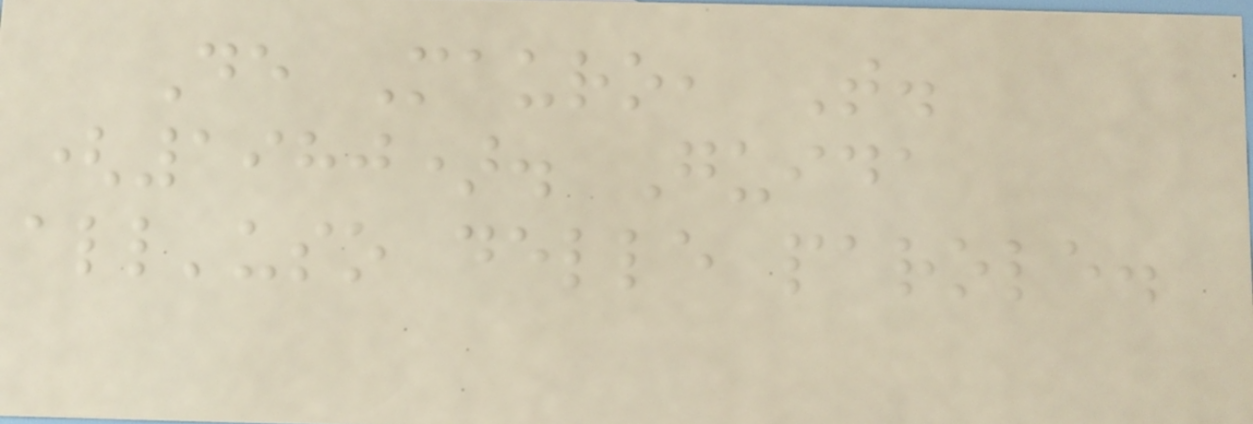De Mauro, T.
(1980). Guida
all'uso delle parole.
